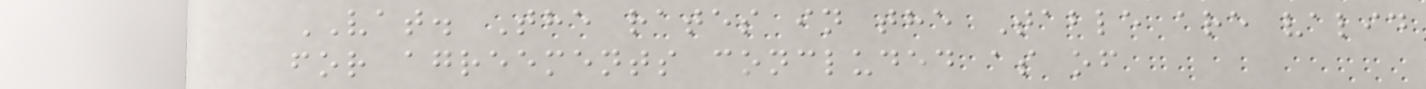VAT. The rates in the Table are valid
for agreements concluded as of
